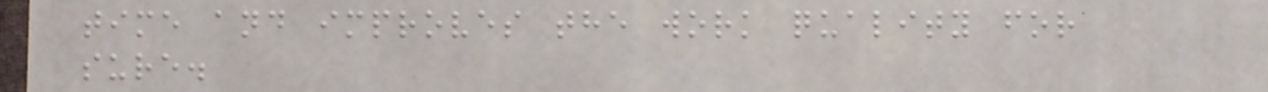time and improves the work quality for
sure.
